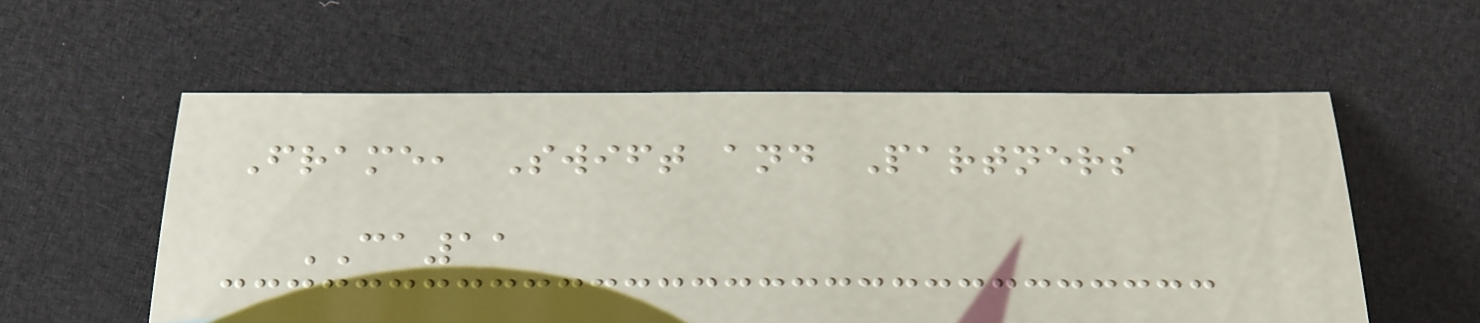Frame, Swift and Partners
CA11
